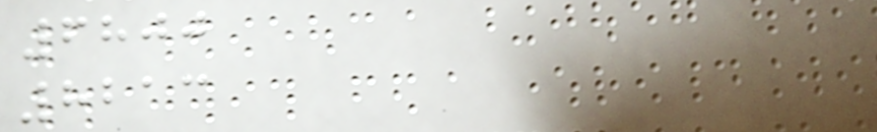6800
8213
